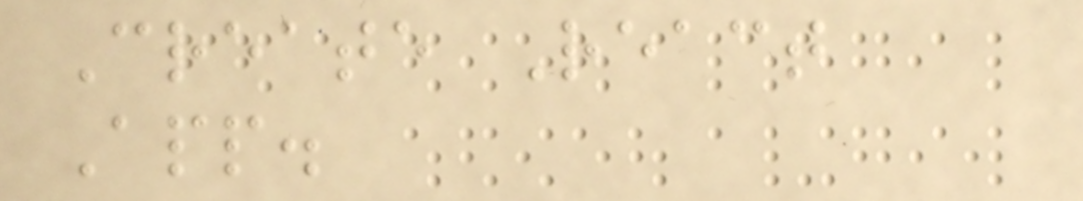Create React
App.
